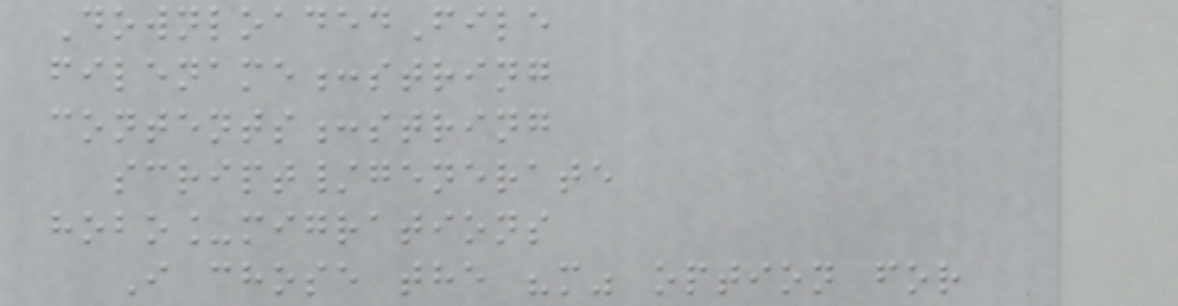DownloadedFile
filename:string
contents:string
script/generate
hobo_migrations
I chose the "m" option for
